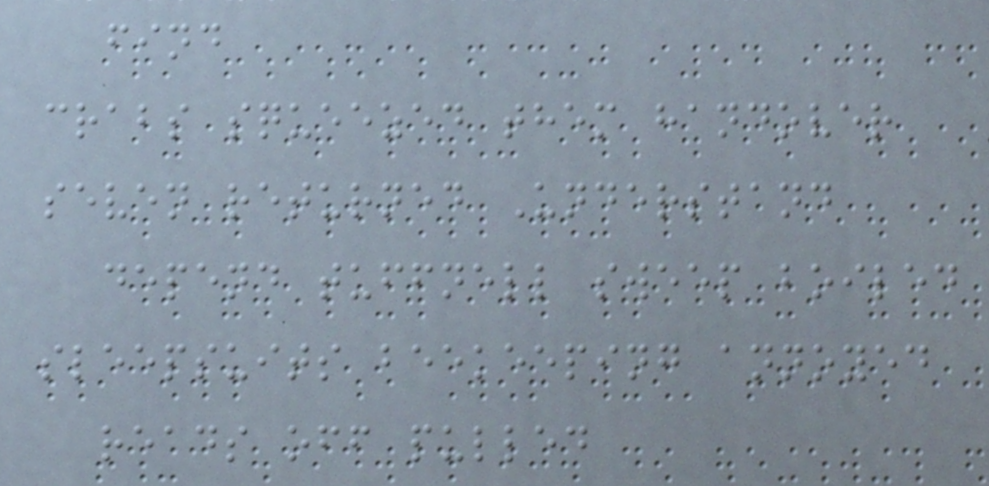find
crabs squeezed them handover
seven returned Understand
depend tuffnell sweep boiled
sleepsuits beekeeping annoyed
reads off pulled
